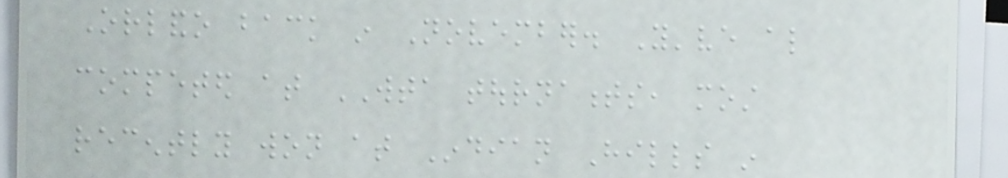Orlando back in November. You've also
competed at WTA tournaments, most
recently won at Indian Hills in
